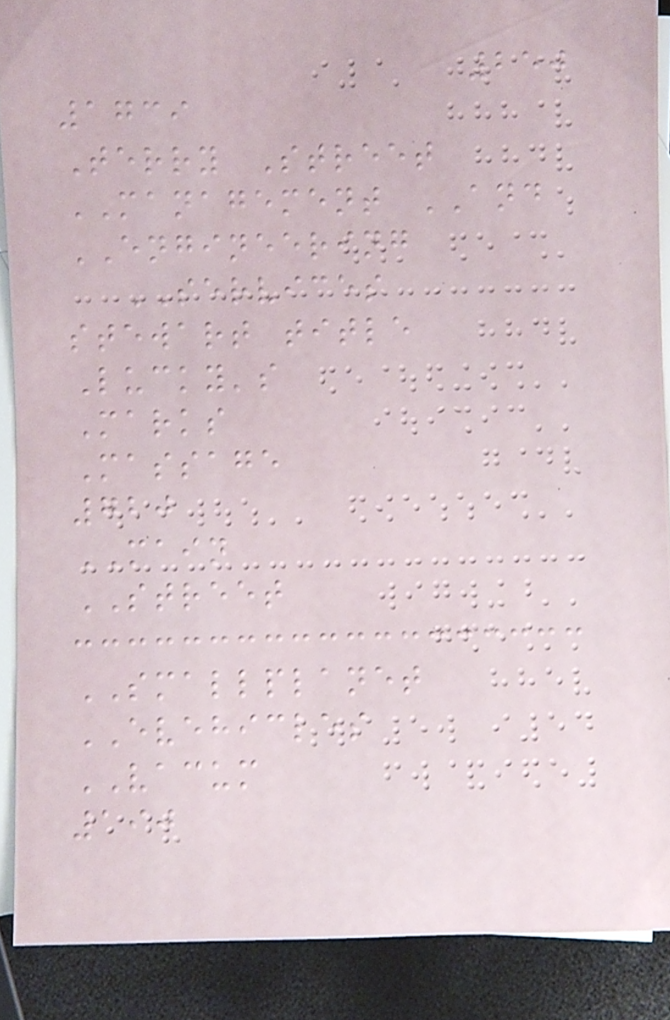250
1739
Terry Street
MANAGEMENT AND
ENGINEERING
SERVICES
stewart title
Lucky's
Marks
Massage
720
MAIN
STREET
SMALLPLANET
EVEHICLES
VACUM
190
